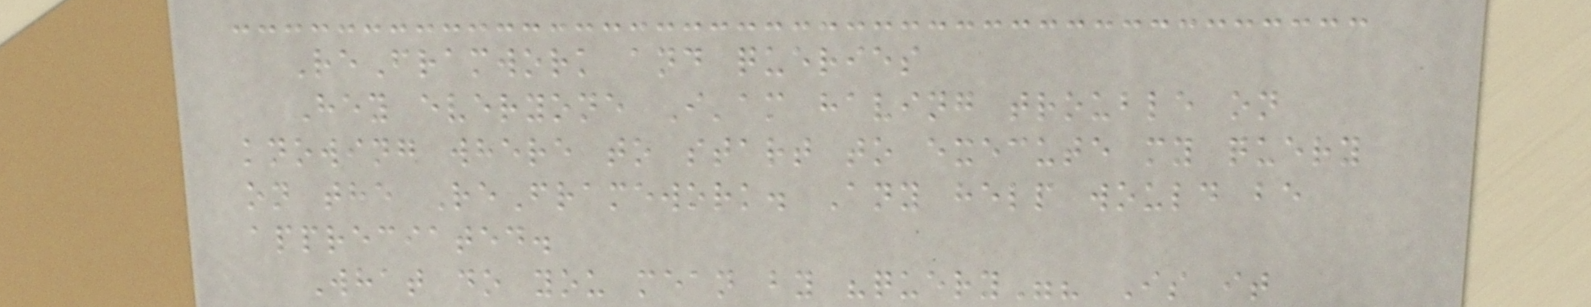ReFramwork and queries
Hey everyone I'am having trouble on
knowing where to start to execute my query
on the ReFramework. Any help would be
appreciated.
What do you mean by "query"? Is it
